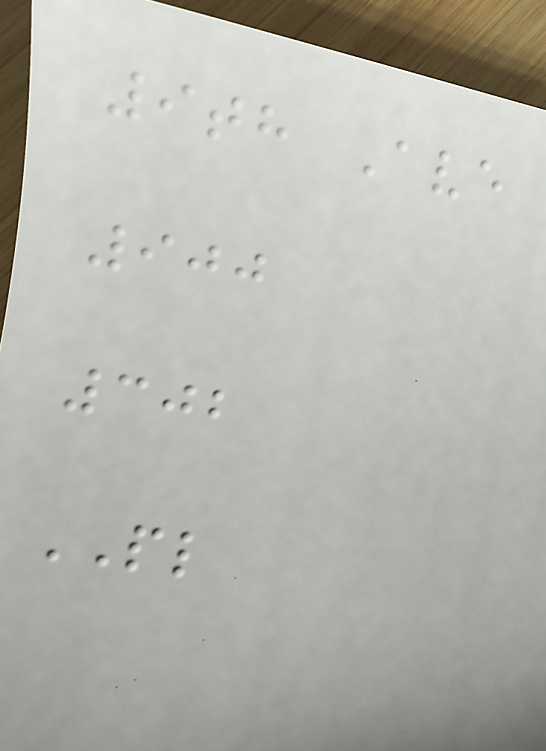9th Ave
900
302
PL
